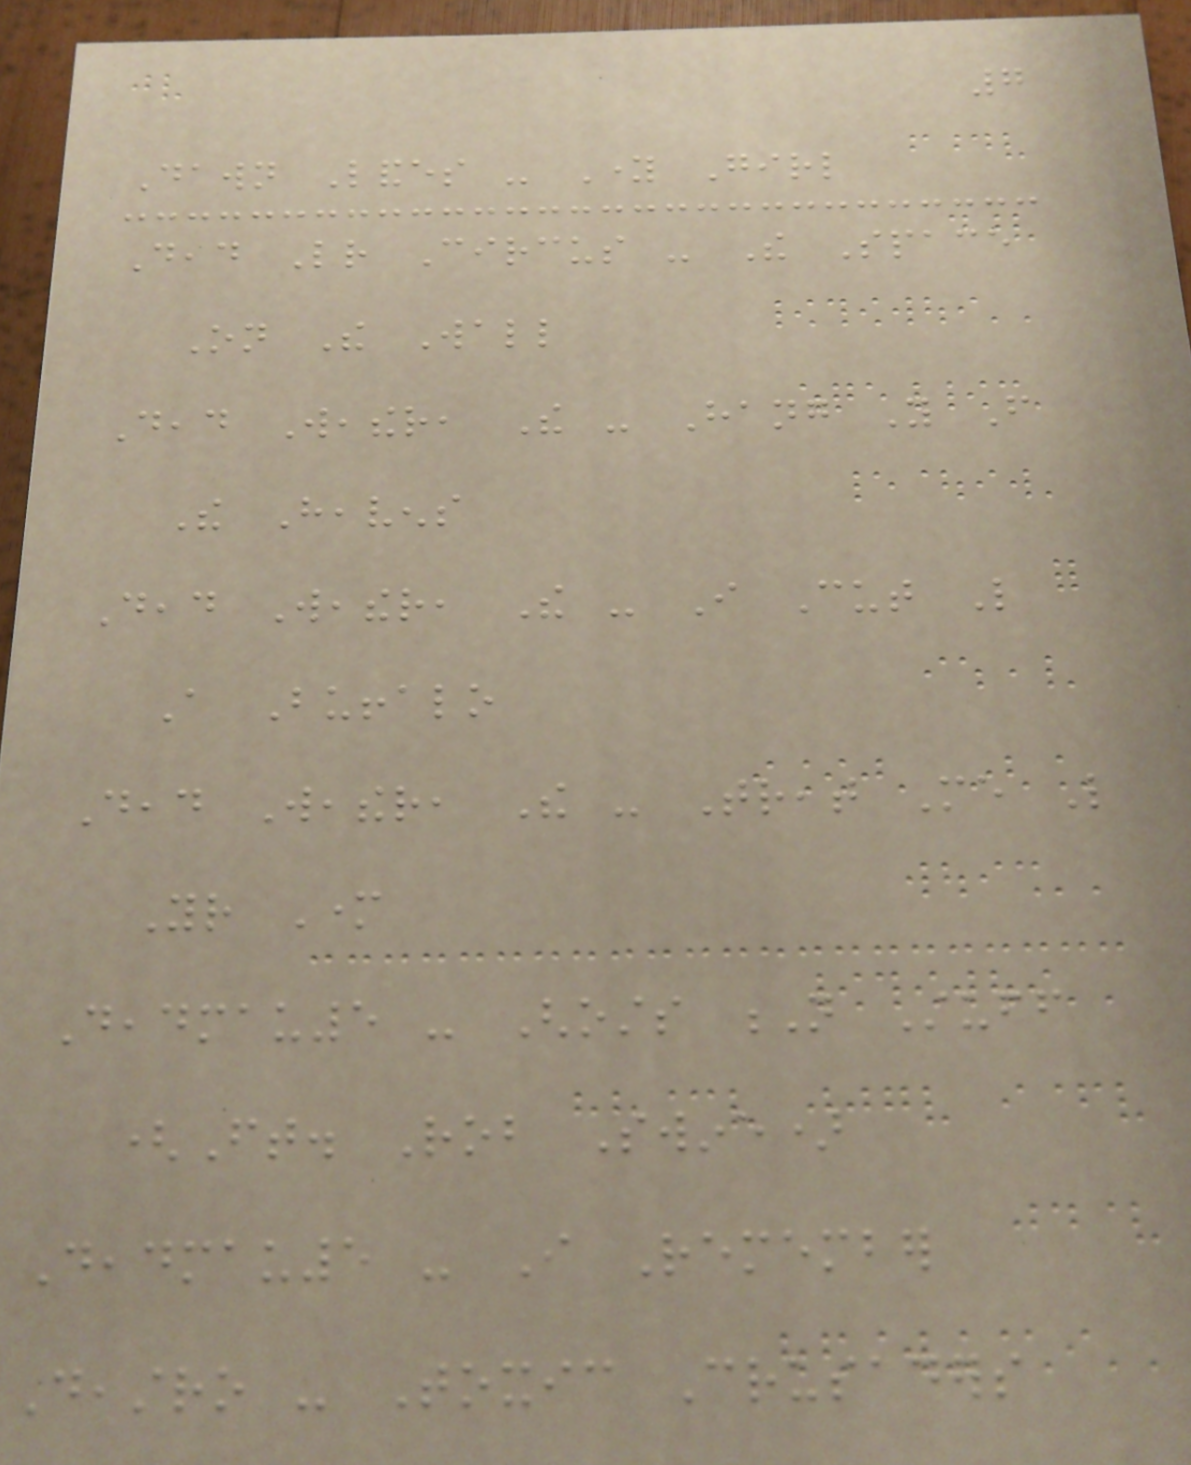7
Dawn Landes - Young Girl
Dead Letter Circus - The Space
On The Wall
Dead Weather, The - Hang You From
The Heavens
Dead Weather, The - I Cut Like
A Buffalo
Dead Weather, The - Treat Me Like
Your Mother
Deadmau5 - Ghosts N Stuff
(Ft. Rob Swine)
Deadmau5 - I Remember
Deastro - Toxic Crusaders
